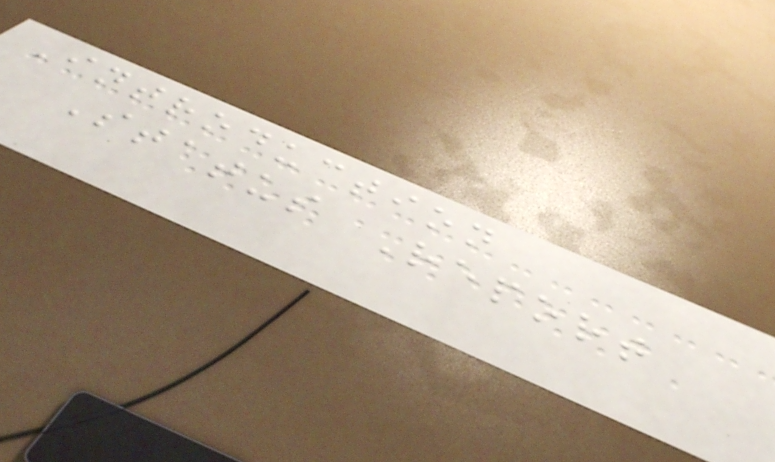Introduction
Status Report
